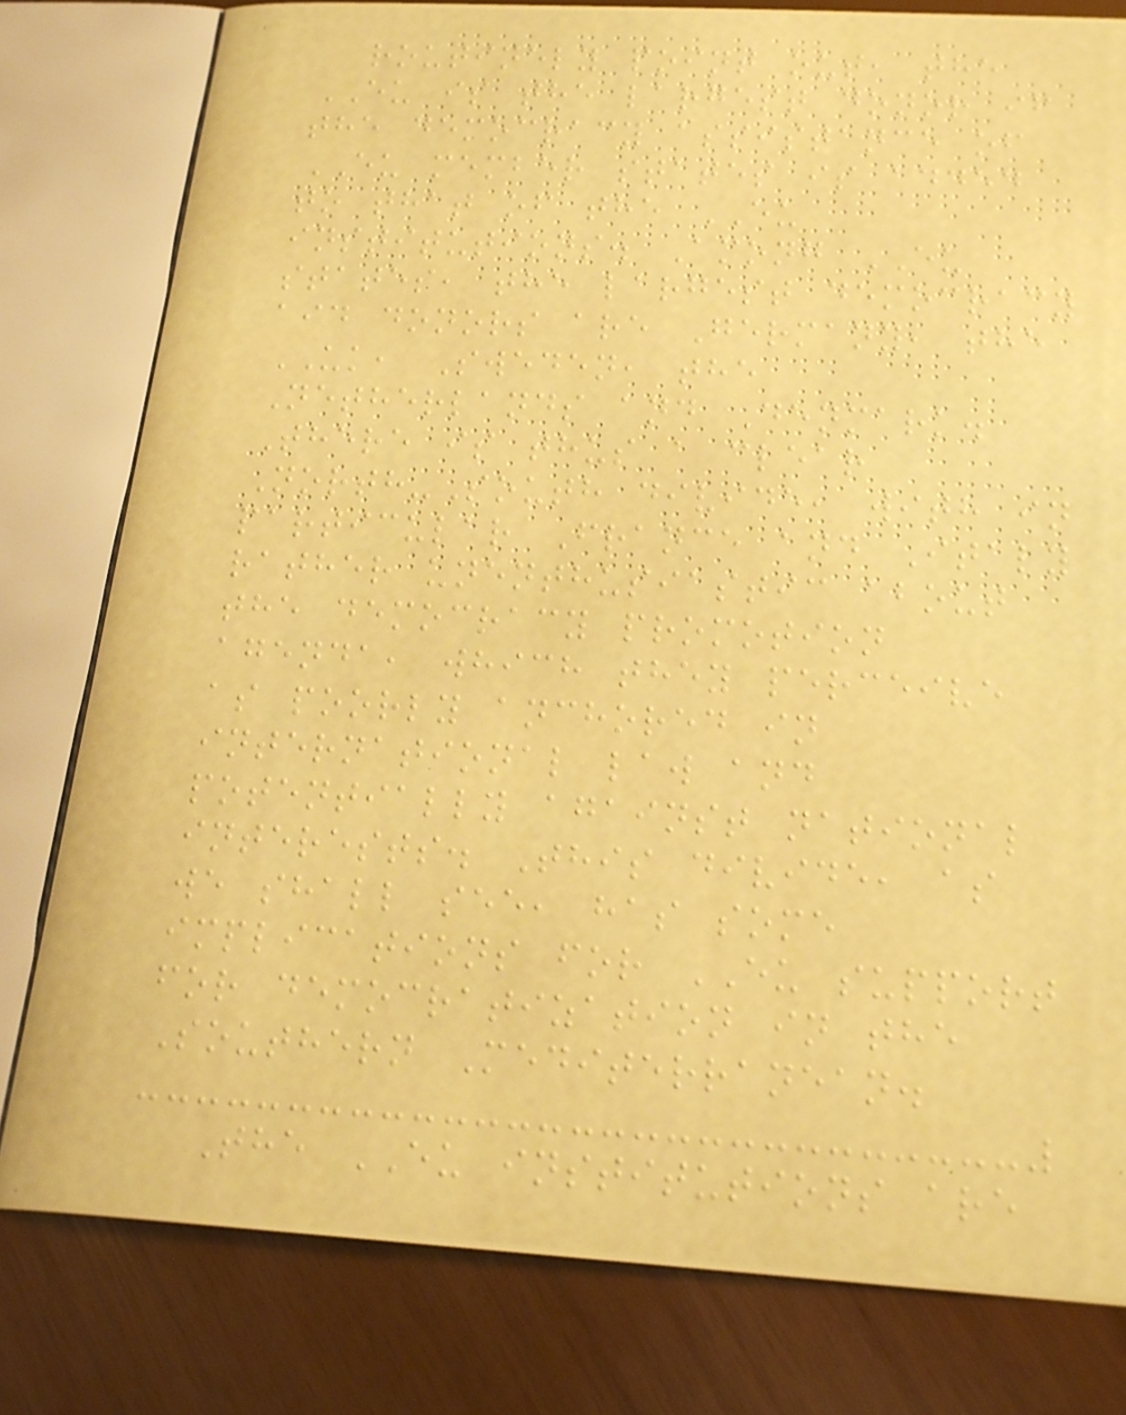routinely point out, the
EU is the largest donor if
the democracy assistance of
EU member states is added
to that of the EU
institutions. Among EU
states, the largest democracy
aid donors are Germany, the
UK, Sweden, the
Netherlands and Denmark.
There is thus a clear
North-South divide, with in
particular France and Italy
rather unenthusiastic about
the democracy promotion
agenda, which they perceive
as poorly anchored in
international law and
potentially against national
interests. This divide, as
we shall see, has some
implications for EU support
for democratization in the
Southern Mediterranean.
The EU institutions are
